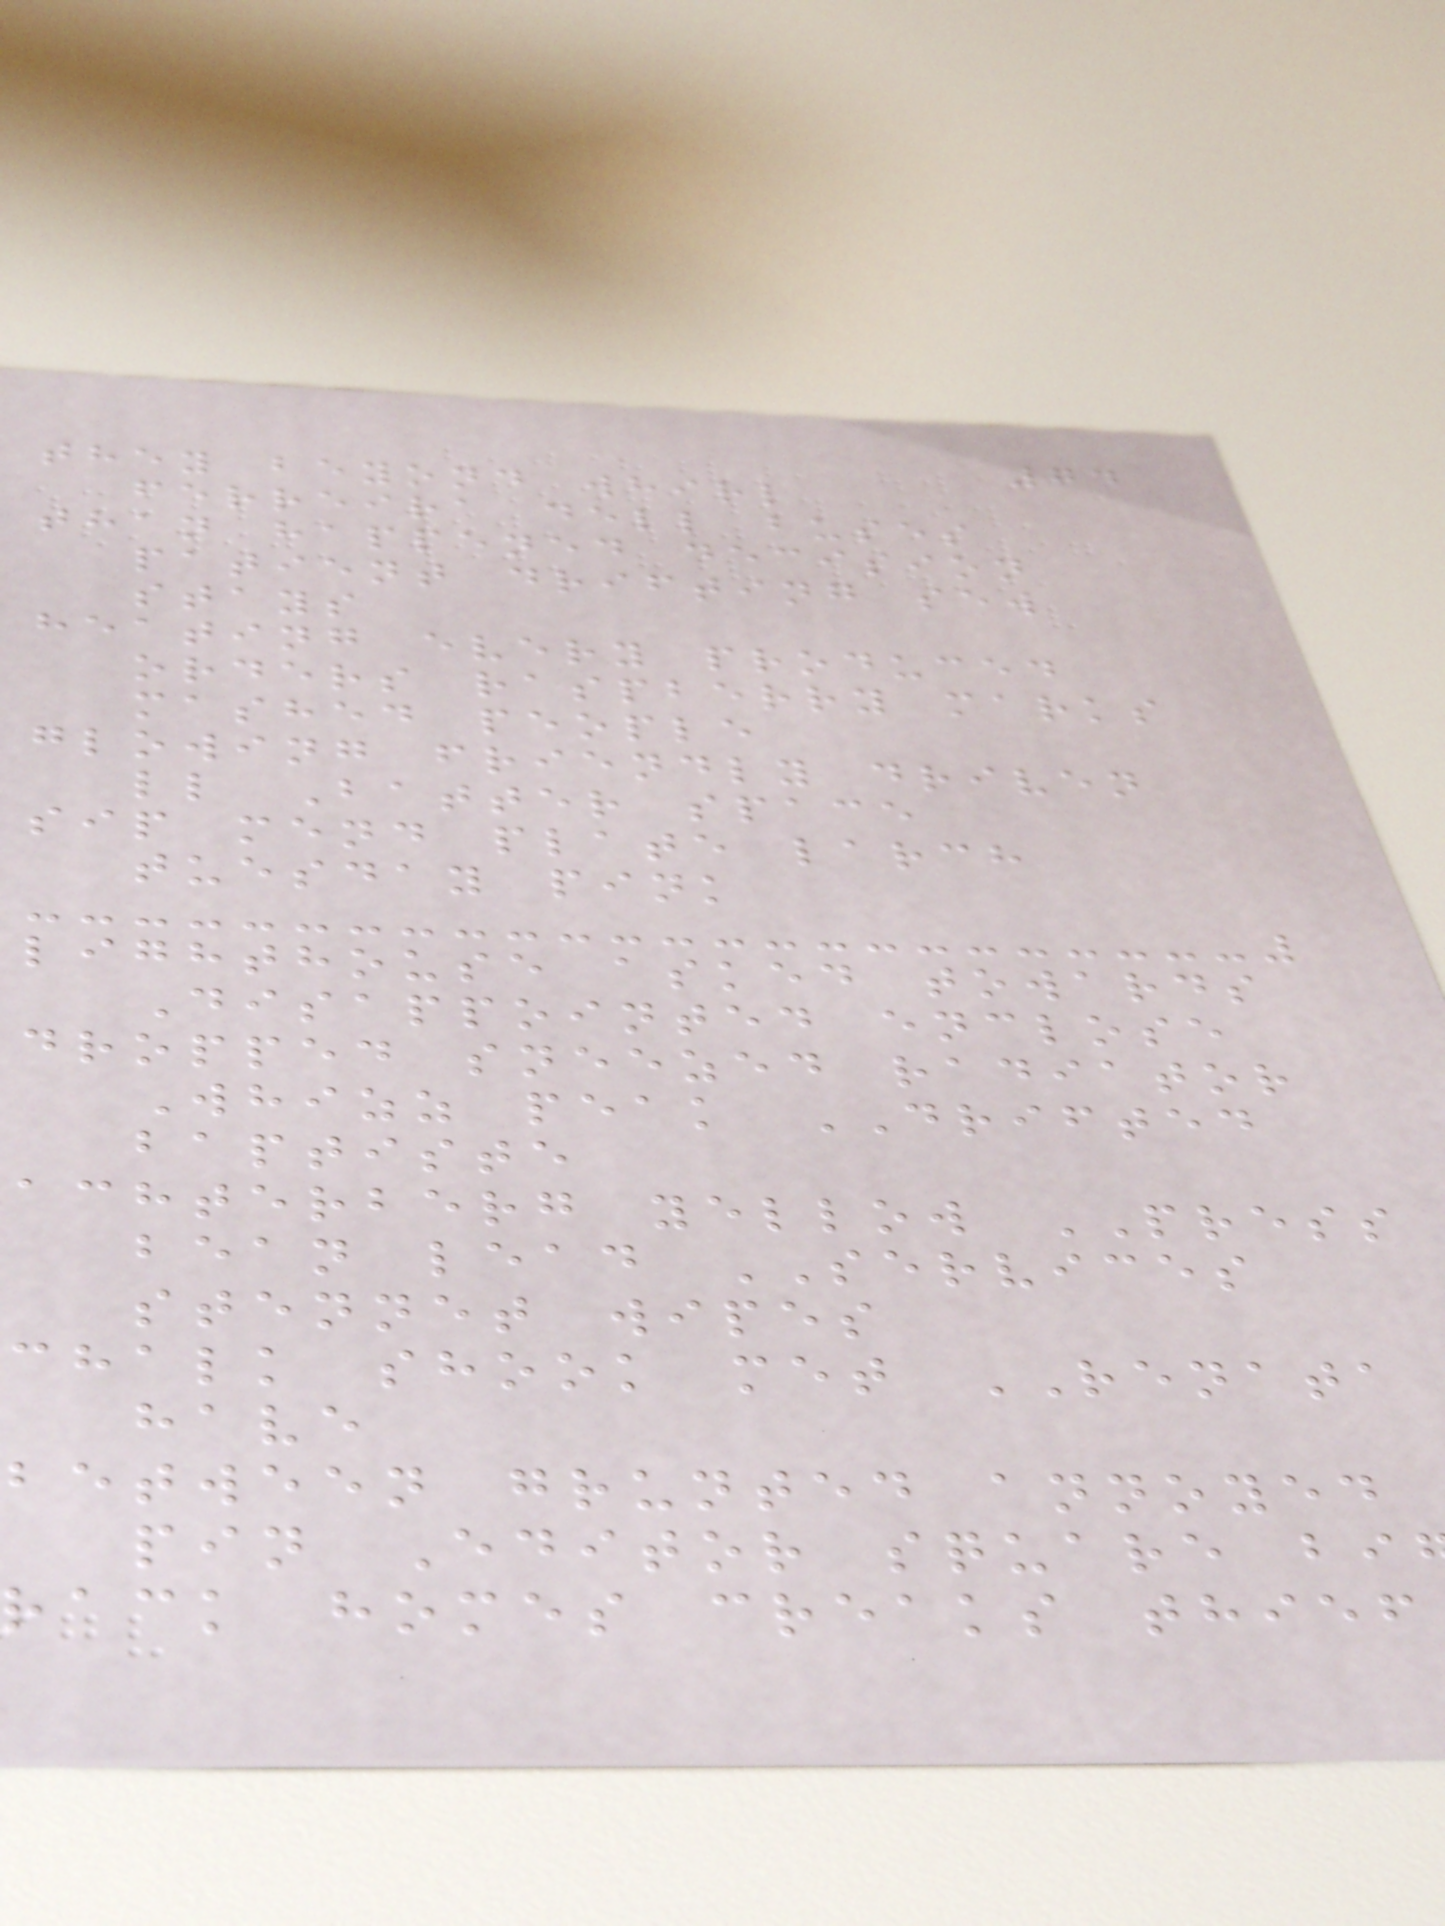74
they beyond whirl
ferreira dell buses
than happened decision
patient drifting sew
stays
heating every produced
orders raspberry marks
mashed people
glowing friendly driven
ll Batter space
sip mend plate larch
tuesday pink
lighthouse asked towards
Disappointed enclose
dropped sneezed radiator
Whizz peak DRIFTED
baptiste
achterberg yellow PRESS
bean lead SERVICES
stennet wipes
chalk shook met RENATA
have
between grunted annoyed
pin Editor square bi
rack homes creaks thief
